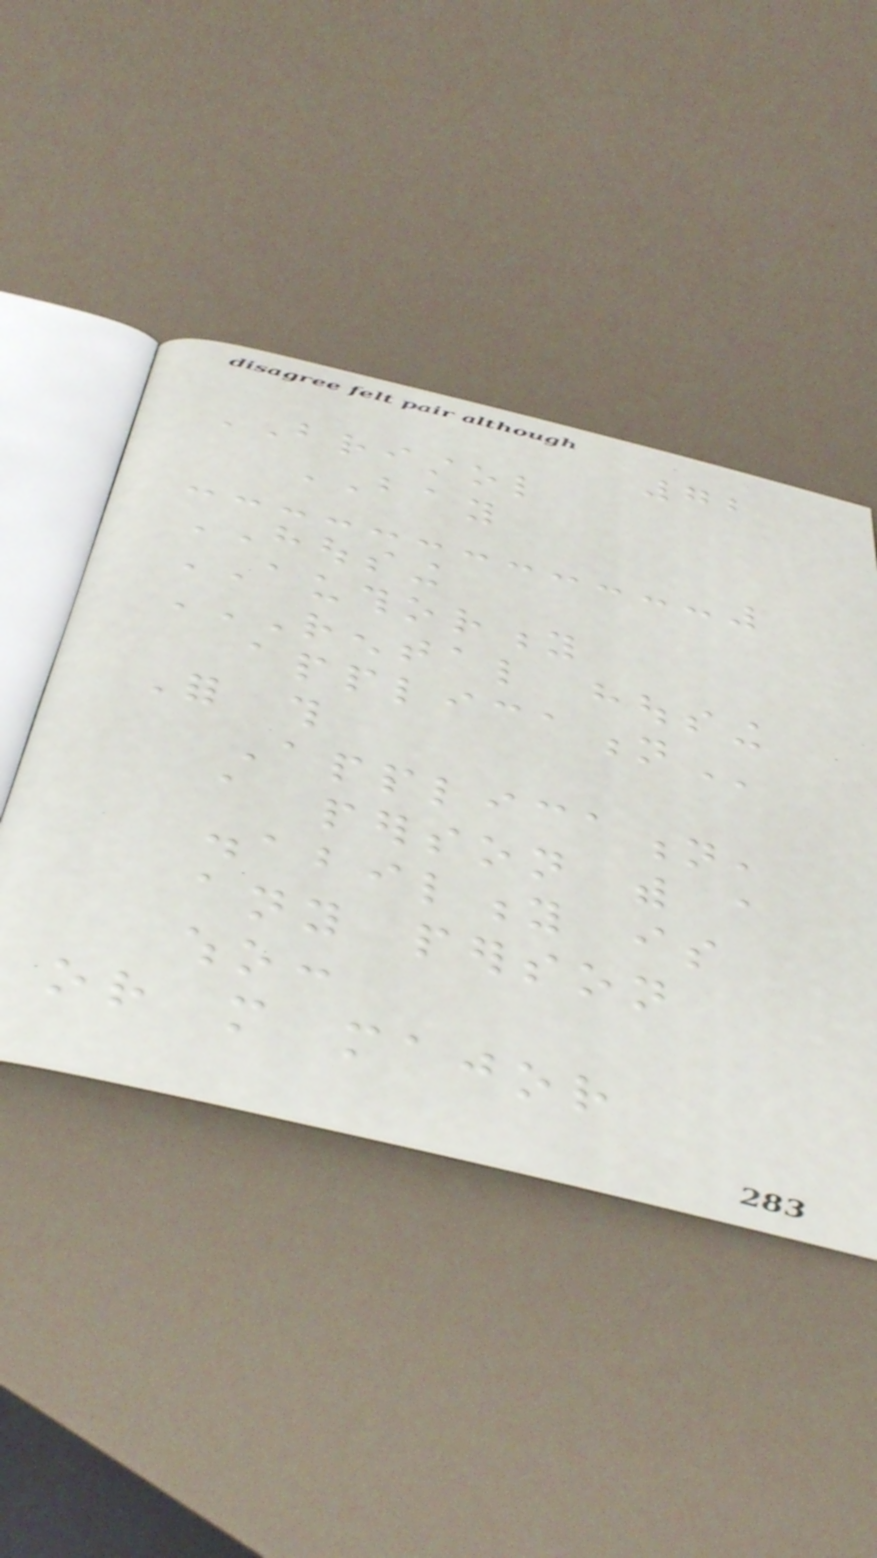72
BRISTOL
BAY
HOUSING
AUTHORITY
RENTAL HOUSING
APPLICATION
For this
Application,
a person with a
disability is
any person
who:
or more major
